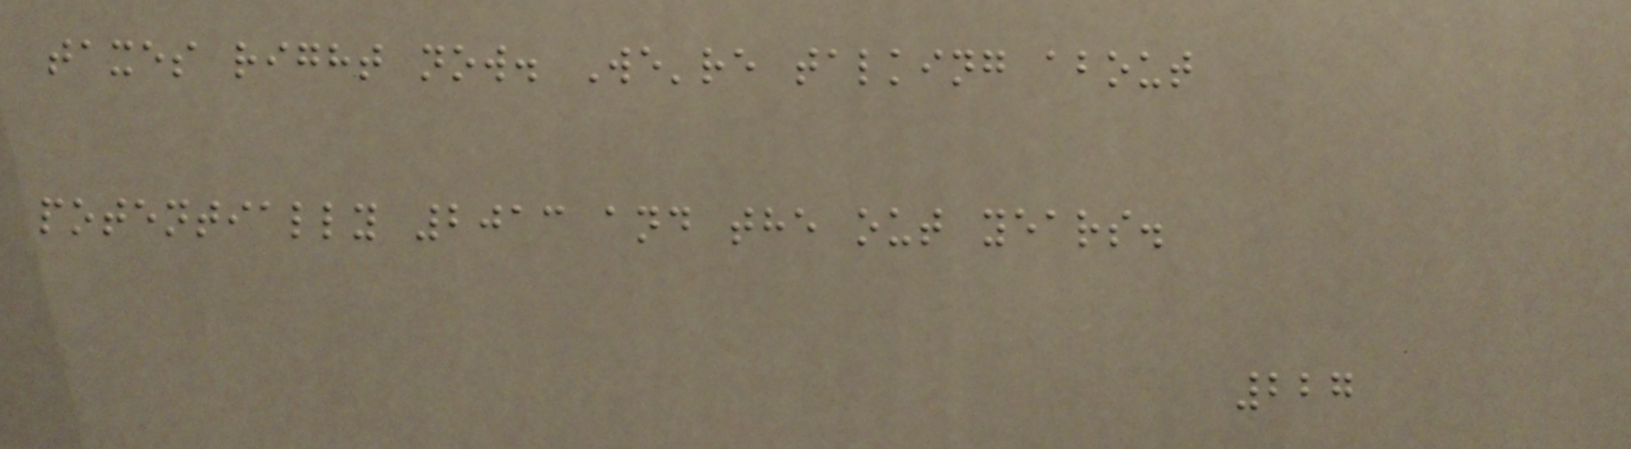taxes right now. We're talking about
potentially 2013 and the out years.
227
